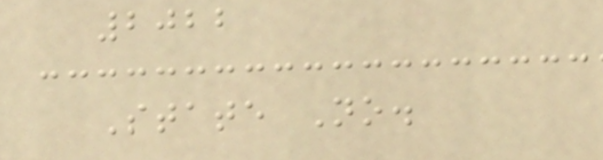2022
State No.
